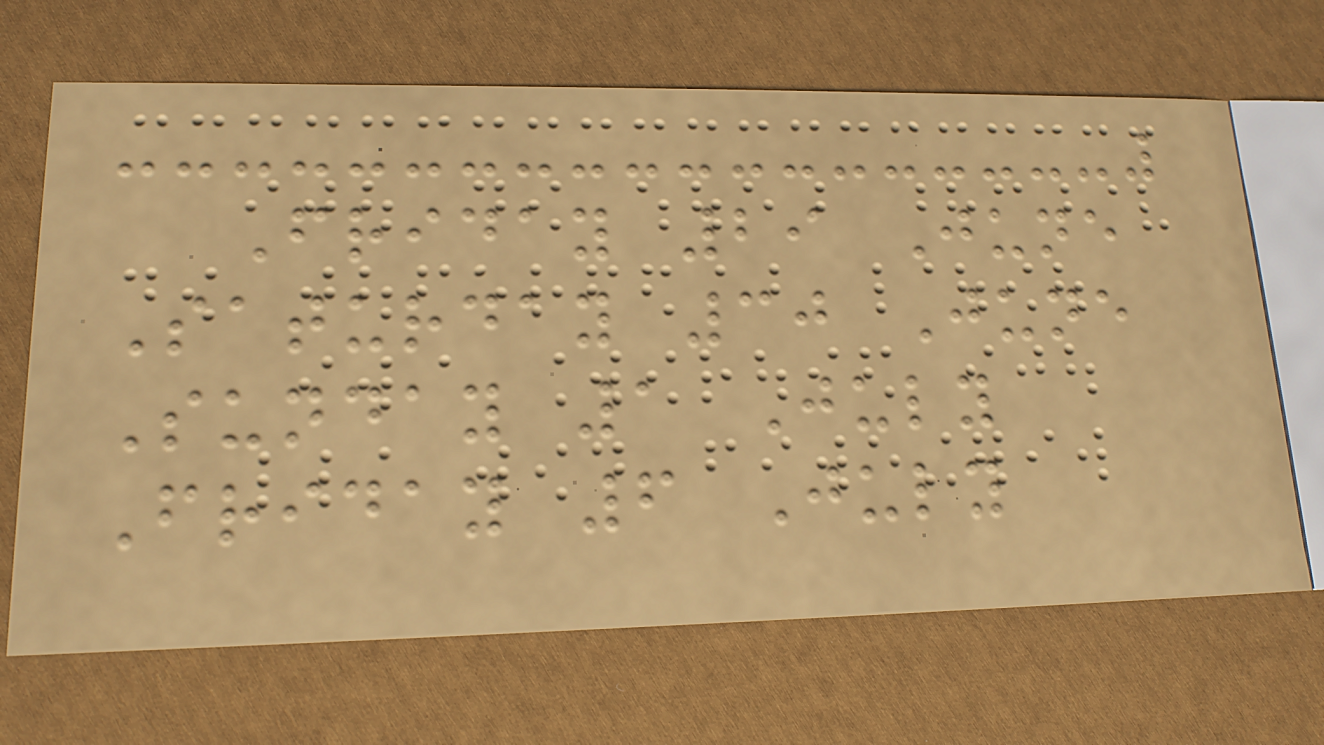Friday 29 June
Saturday 30 June
Sunday 1 July
Friday 6 July
